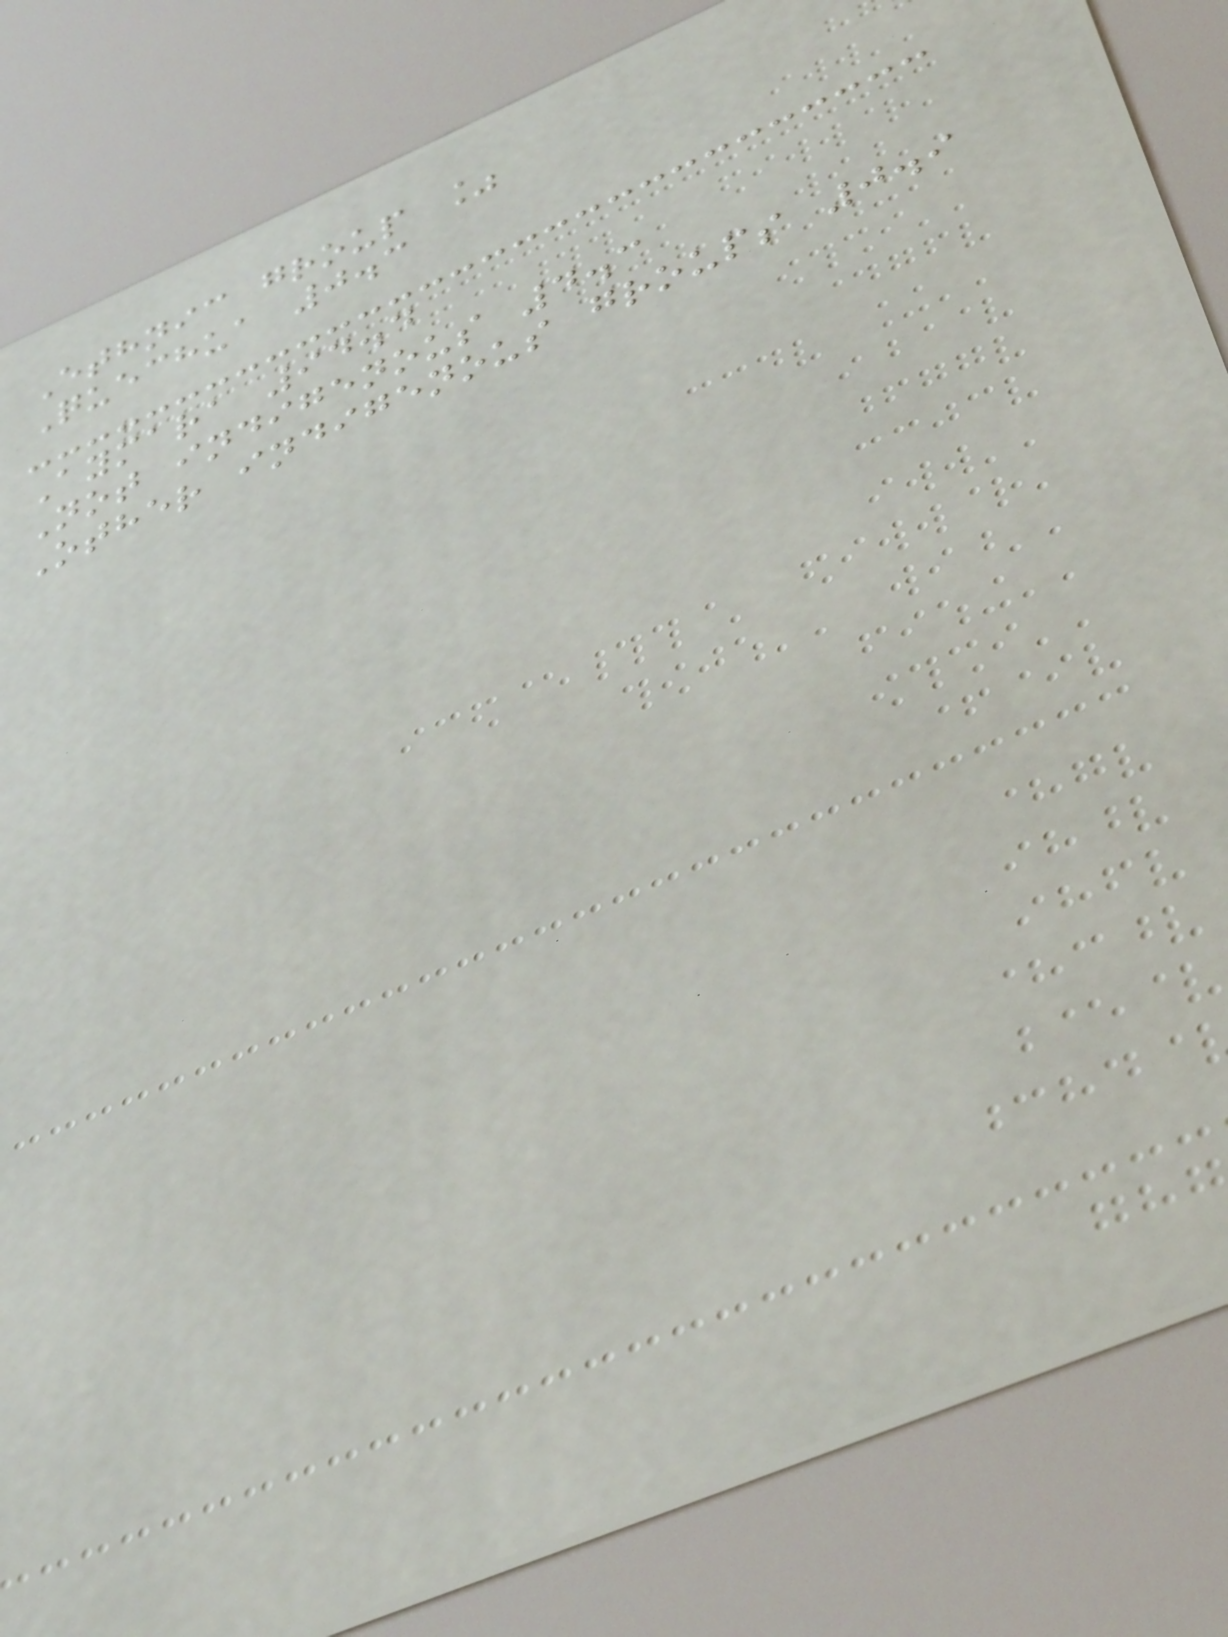Ethnic group %
Quechua 0.3
Aymara 94.4
Not indigenous 4.3
Other indigenous groups 0.9
